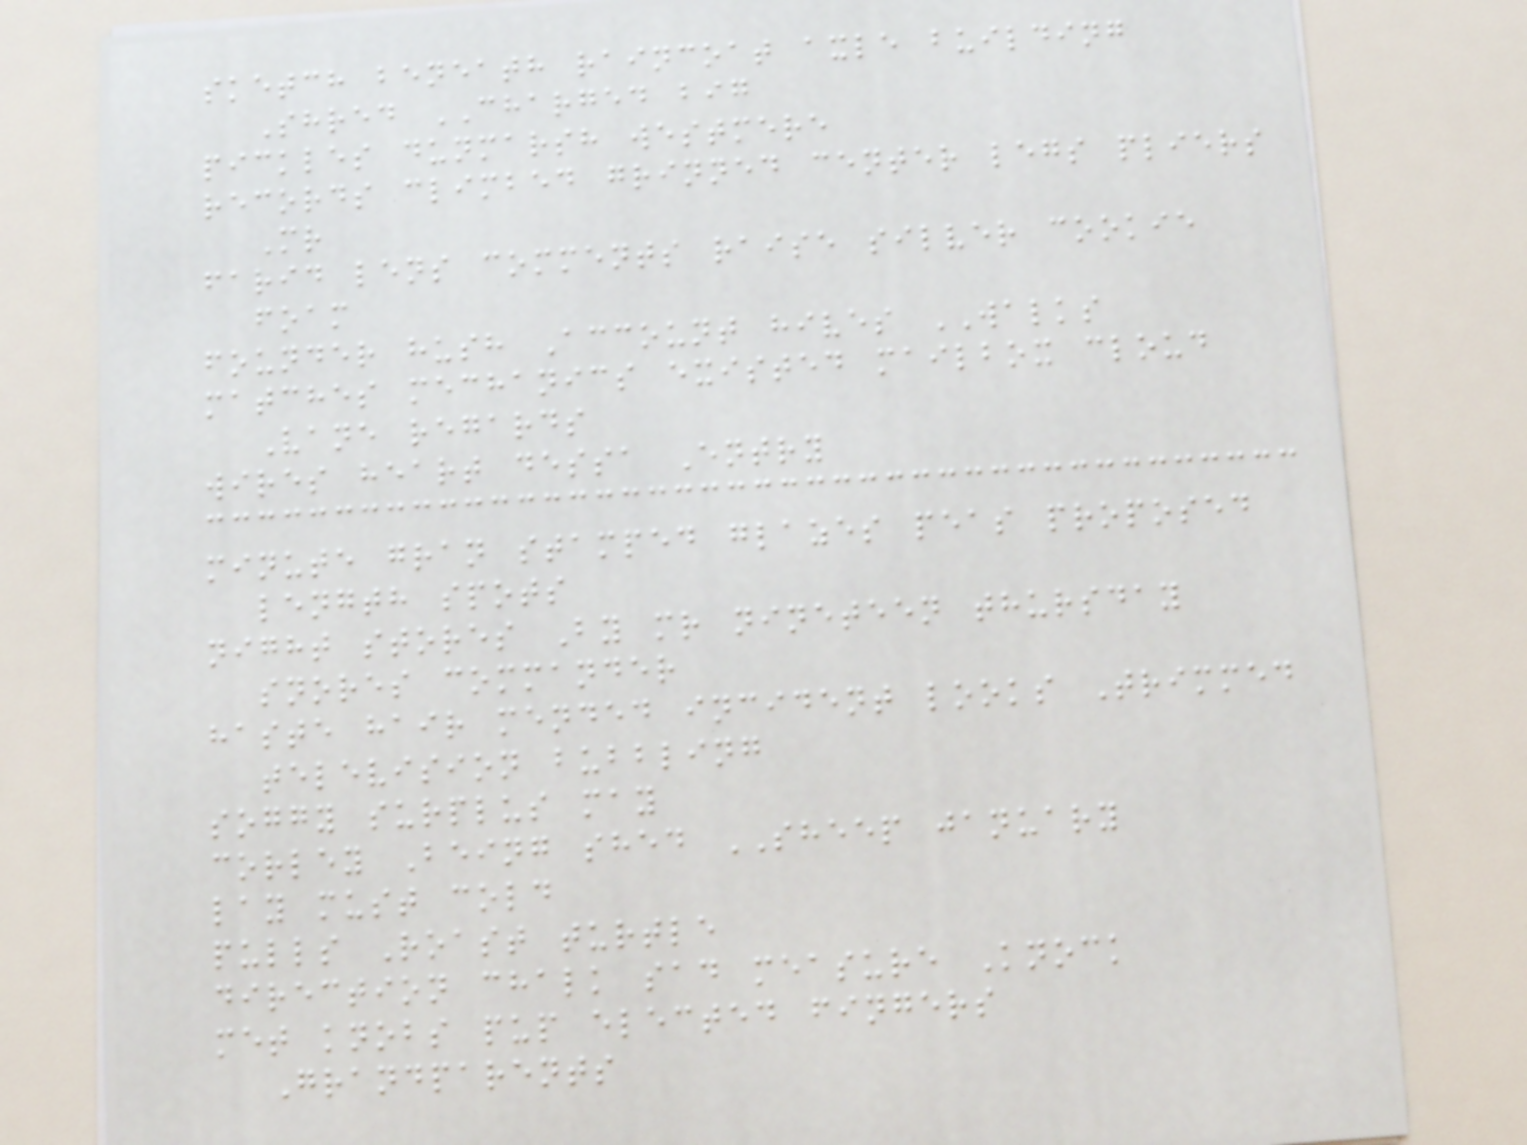sketch beneath raincoat axle building
Shred CHARGED big
pickles dunmarsh westmere
records climbed grinned center legs pliers
Mr
farid lens comments raise silver cookie
foam
founder hush Account hives WALKS
matches mechanics existed mailbox cloud
Vane regards
wires heart dessa Entry
minute gran stamped glazes peas proposed
length spots
night stores By mr nineteen thursday
snores commander
haste hair mended incident looks Trimmed
television bubbling
soggy surplus may
corley Being shed SHEEP january
lay must cold
pulls Roast turtle
direction chalk sad measure Knock
met knobs pup elected fingers
Grandparents
